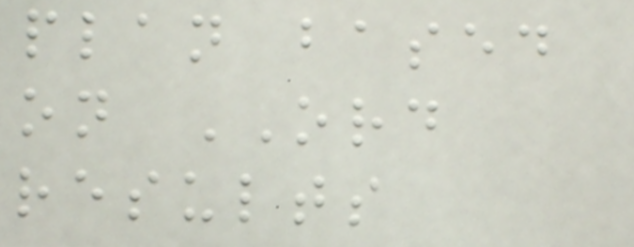plan based
on ORD
results
